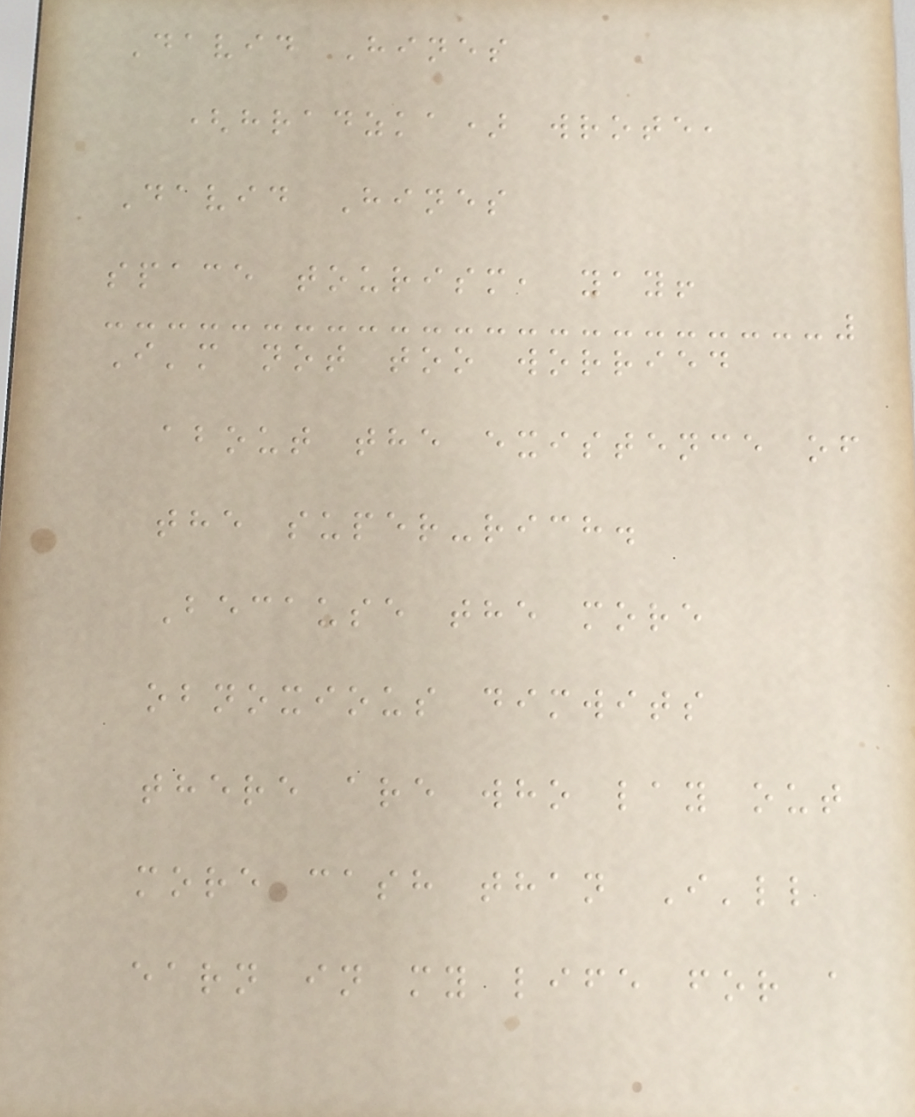David Hines
(hradzka) wrote,
David Hines
space tourism, yay!
I'm not too worried
about the existence of
the super-rich.
Because the more
obnoxious dimwits
there are who lay out
more cash than I'll
earn in my life for a
